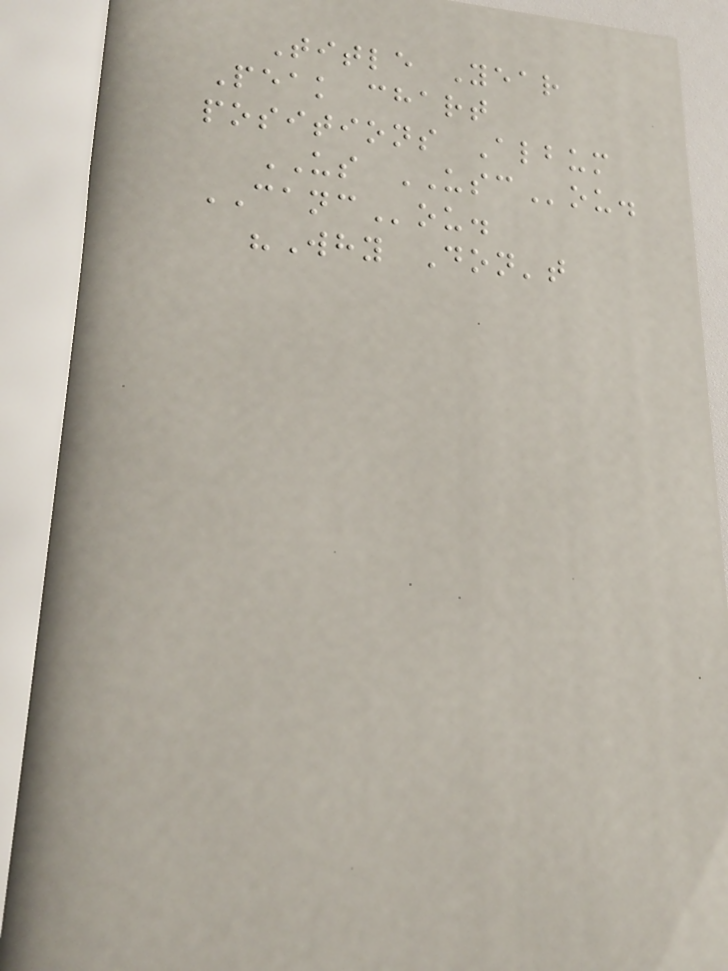Title Year
Peak chart
positions Album
US USCou.
CANCou.
"Why Don't
